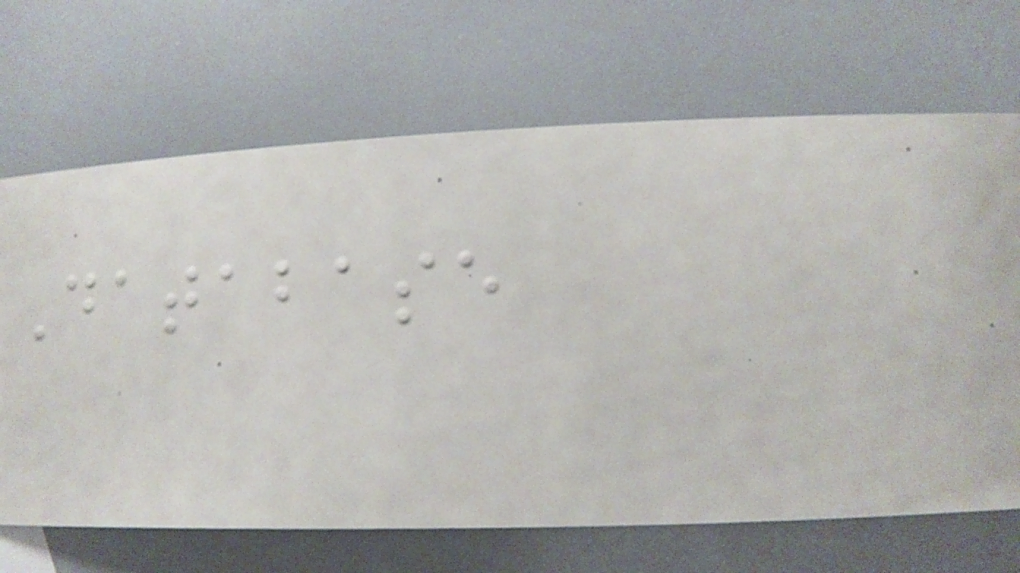Database
